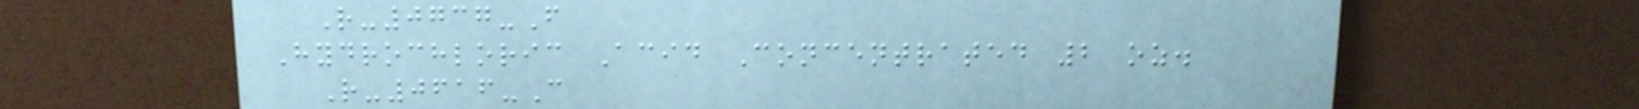R-0737-F
Hydrochloric Acid Concentrated 2 oz.
R-0616-C
